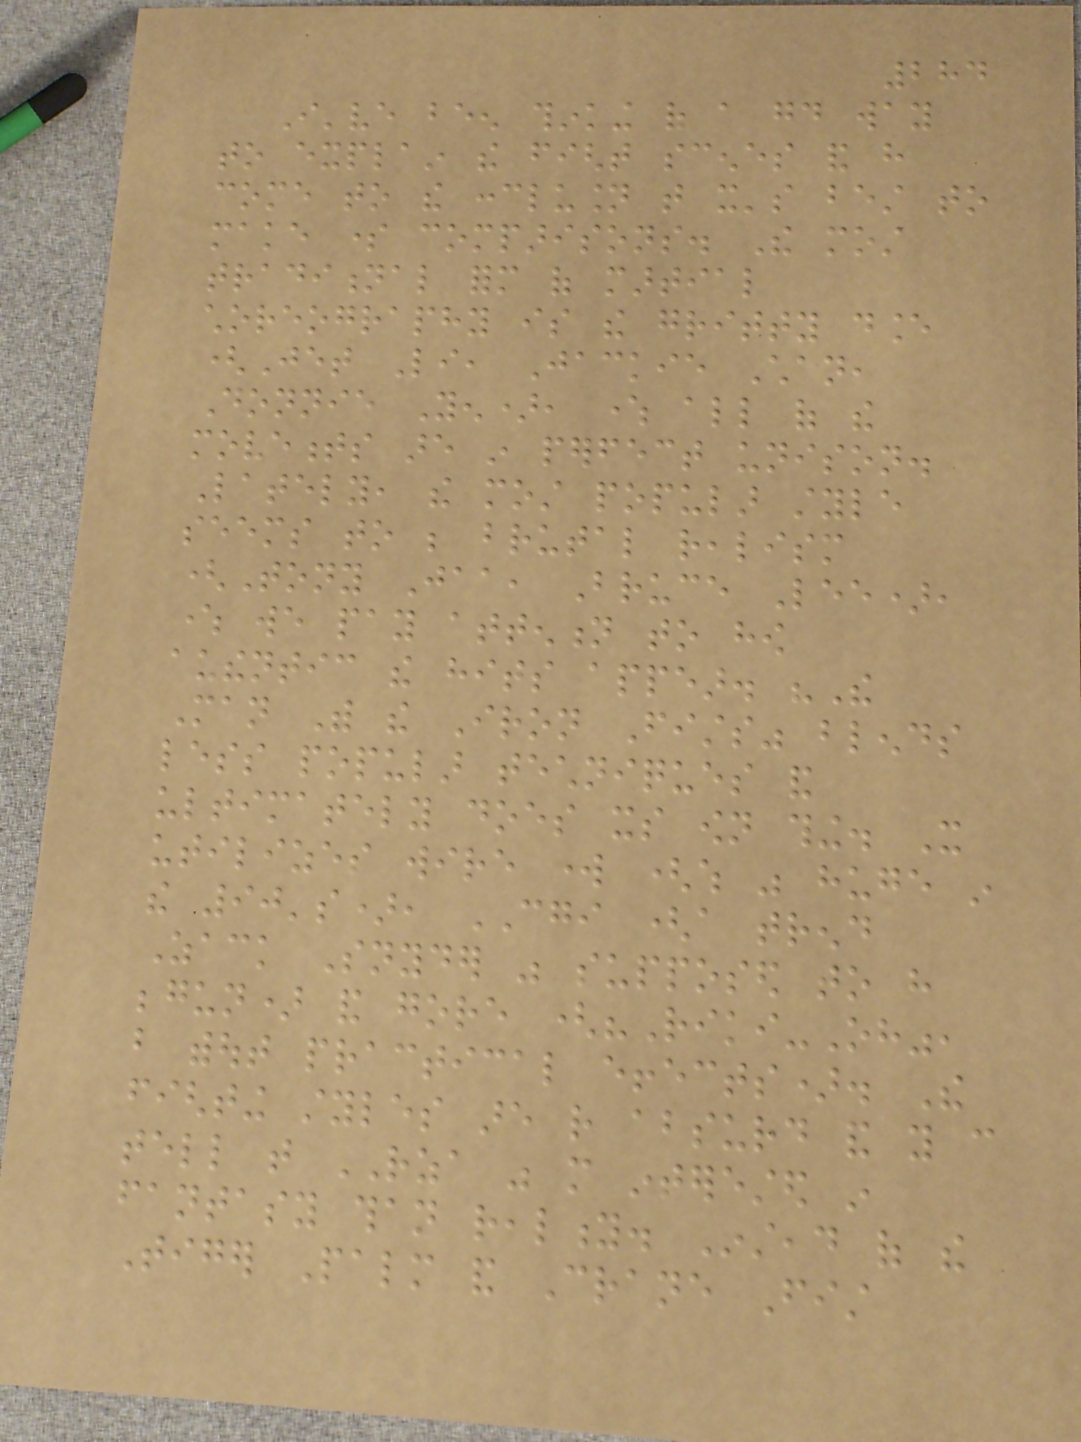284
I've been thinking of a good way
to explain the fight scenes and have
come to the conclusion that it's best to
make some comparisons. The most
traditional form of martial
choreography is the gritty dance
(Jet Li, Jackie Chan,
Donnie Yen), where all of the
movements are in perfect unison.
Lately, the most popular style
seems to be brutal realism
(Tony Jaa, Bruce Lee),
where we pay attention to how
authentic the hits appear. "The
Man With the Iron Fists" blends
less popular techniques and
ultimately does its own thing. It
utilizes wire work (which was huge in
the 90's), CGI (a trend
Zack Snyder was supposed to have
begun) and gore ("Riki-Oh",
but without practical effects). The
fighting styles are rather absurd and you can
tell that RZA was more interested in
fantasy than reality. Instead of the
Tiger Palm and Crane Fist
